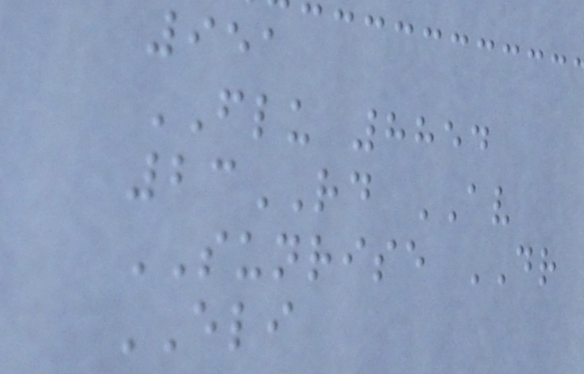951
FLU 8854
23RD AV
SUNRISE DR
ELI
